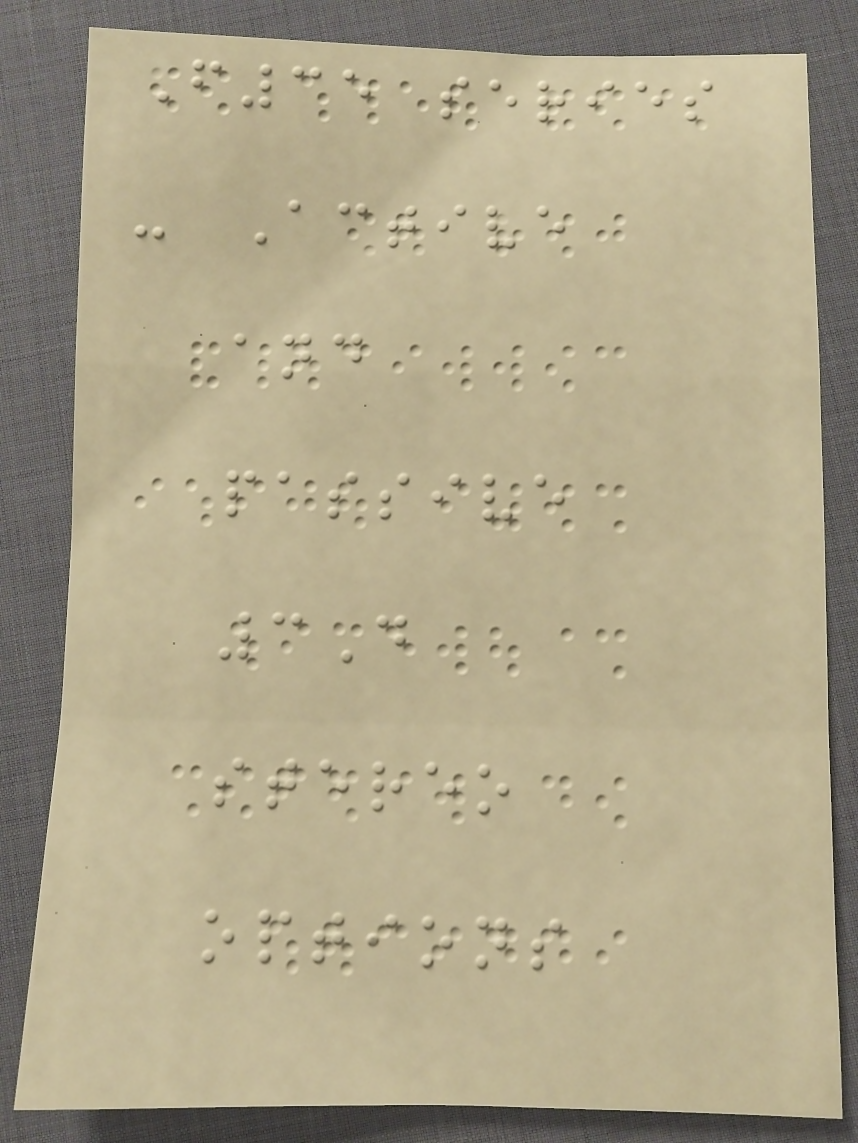F35 series
- Active
and
passive
3D
stereo
options
